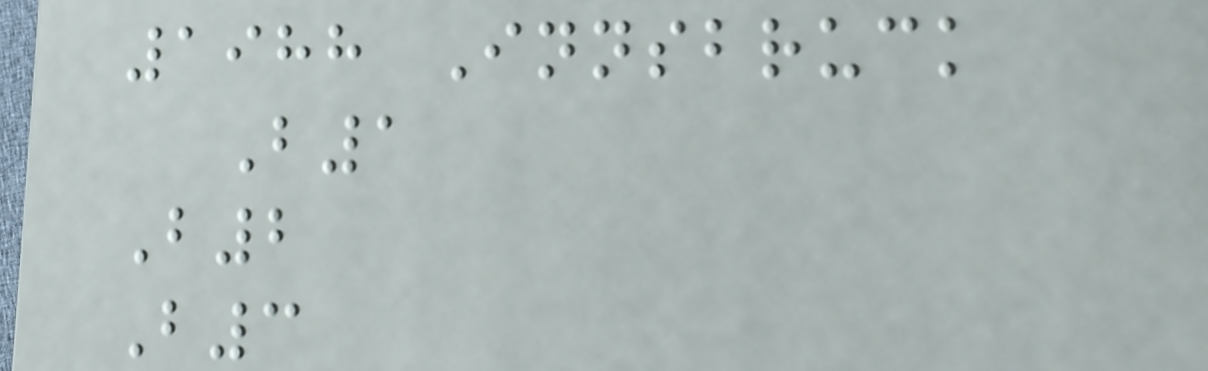1988 Innsbruck
B1
B2
B3
